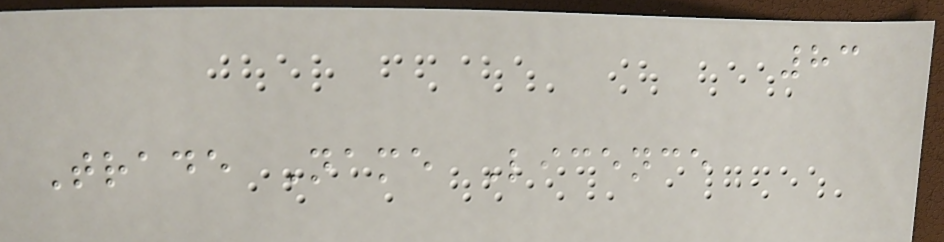83
Trade Name Licence
